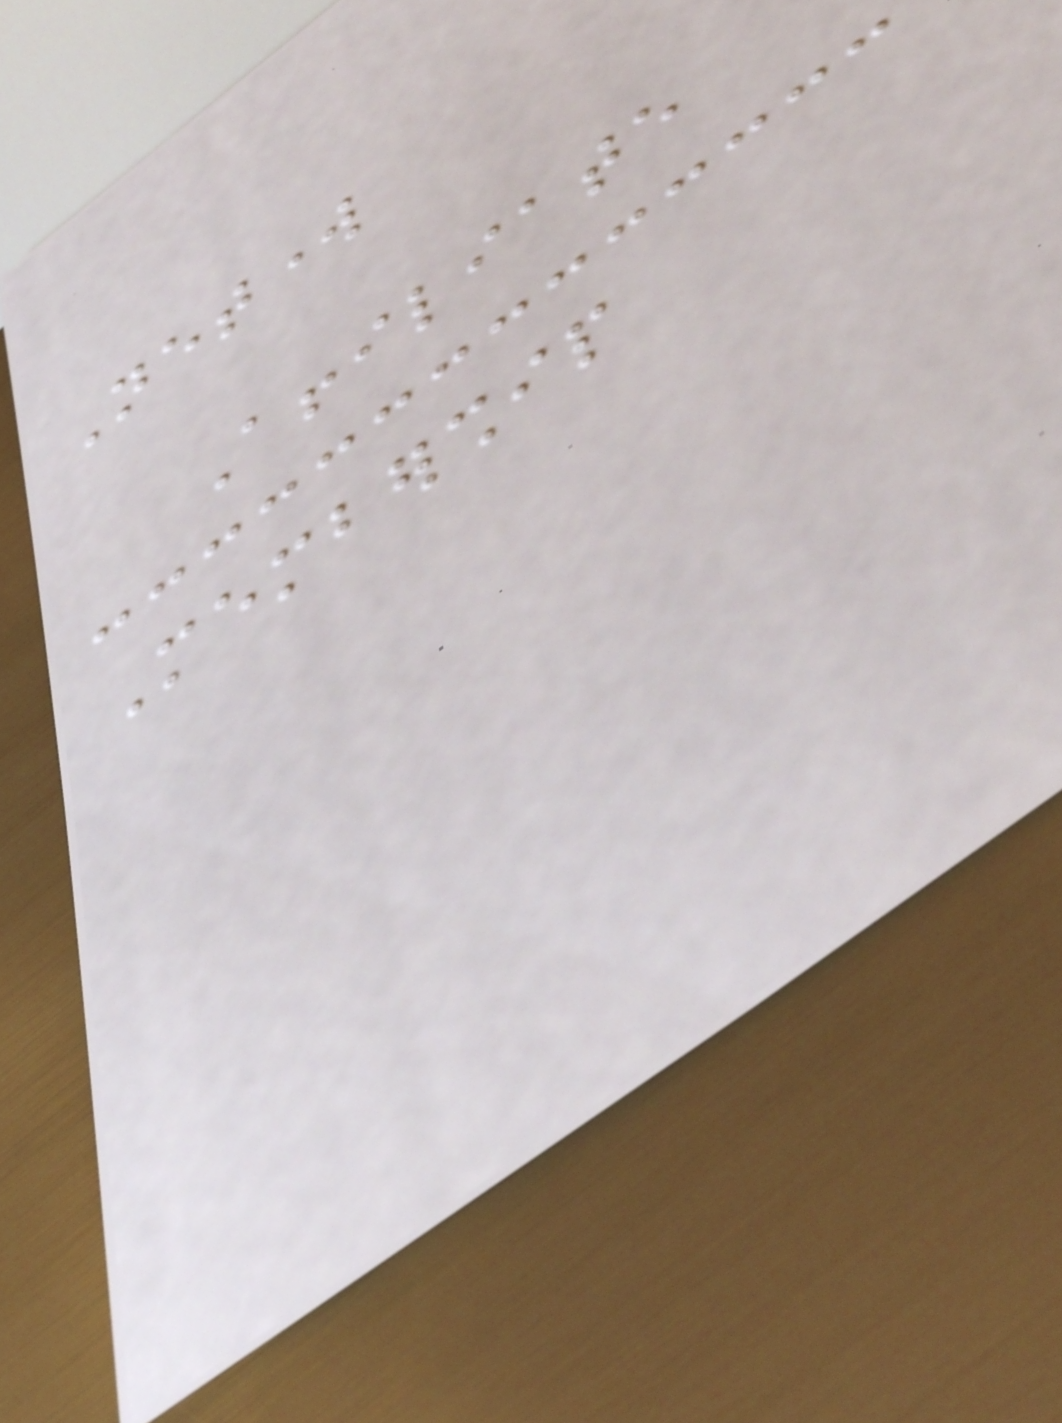Network
Affiliate
Membership
